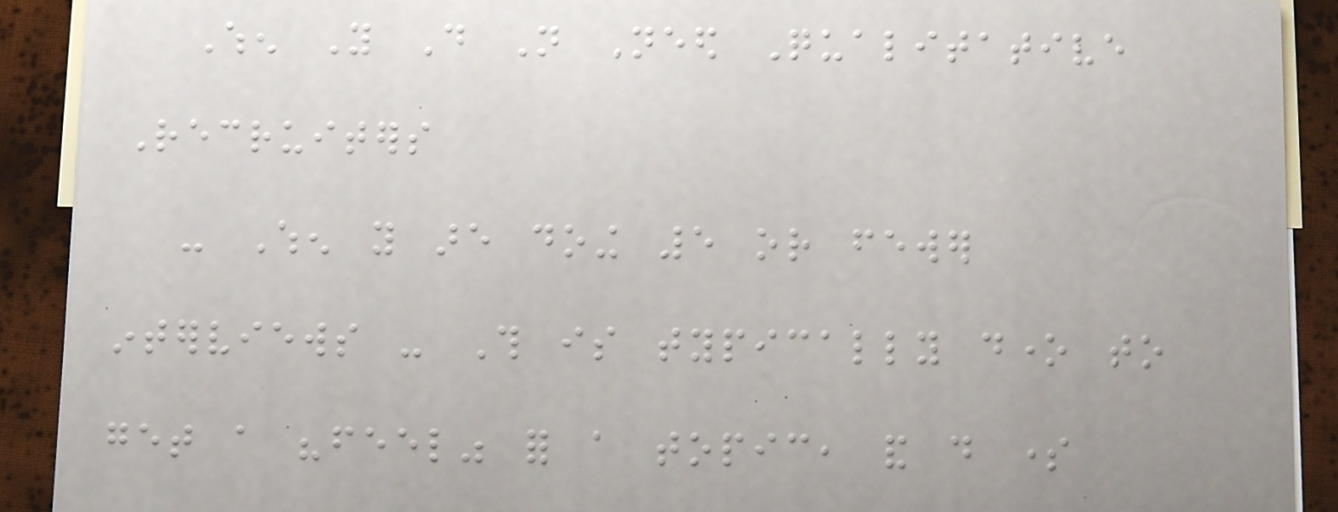When You Do Not Need Qualitative
Recruiters
- When you are doing 5 or fewer
interviews - This is typically done to
get a "feel" for a topic, and do some
